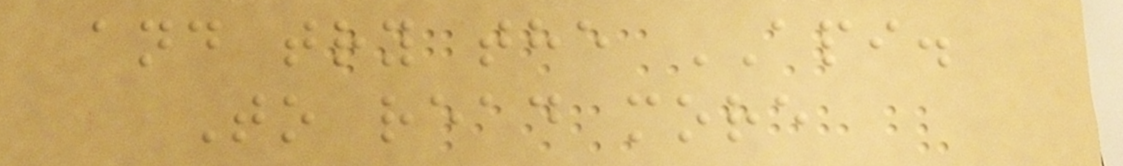and try the API.
To read more
